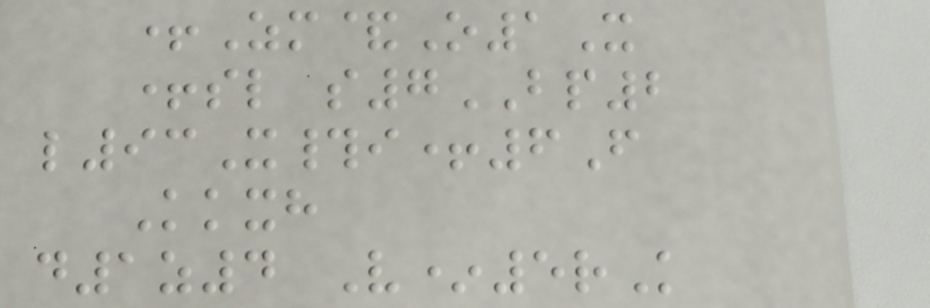+Zm&O1X
+sl s7BP2
l93X#i+6F
Kkxh
d1z4 V*5rK
